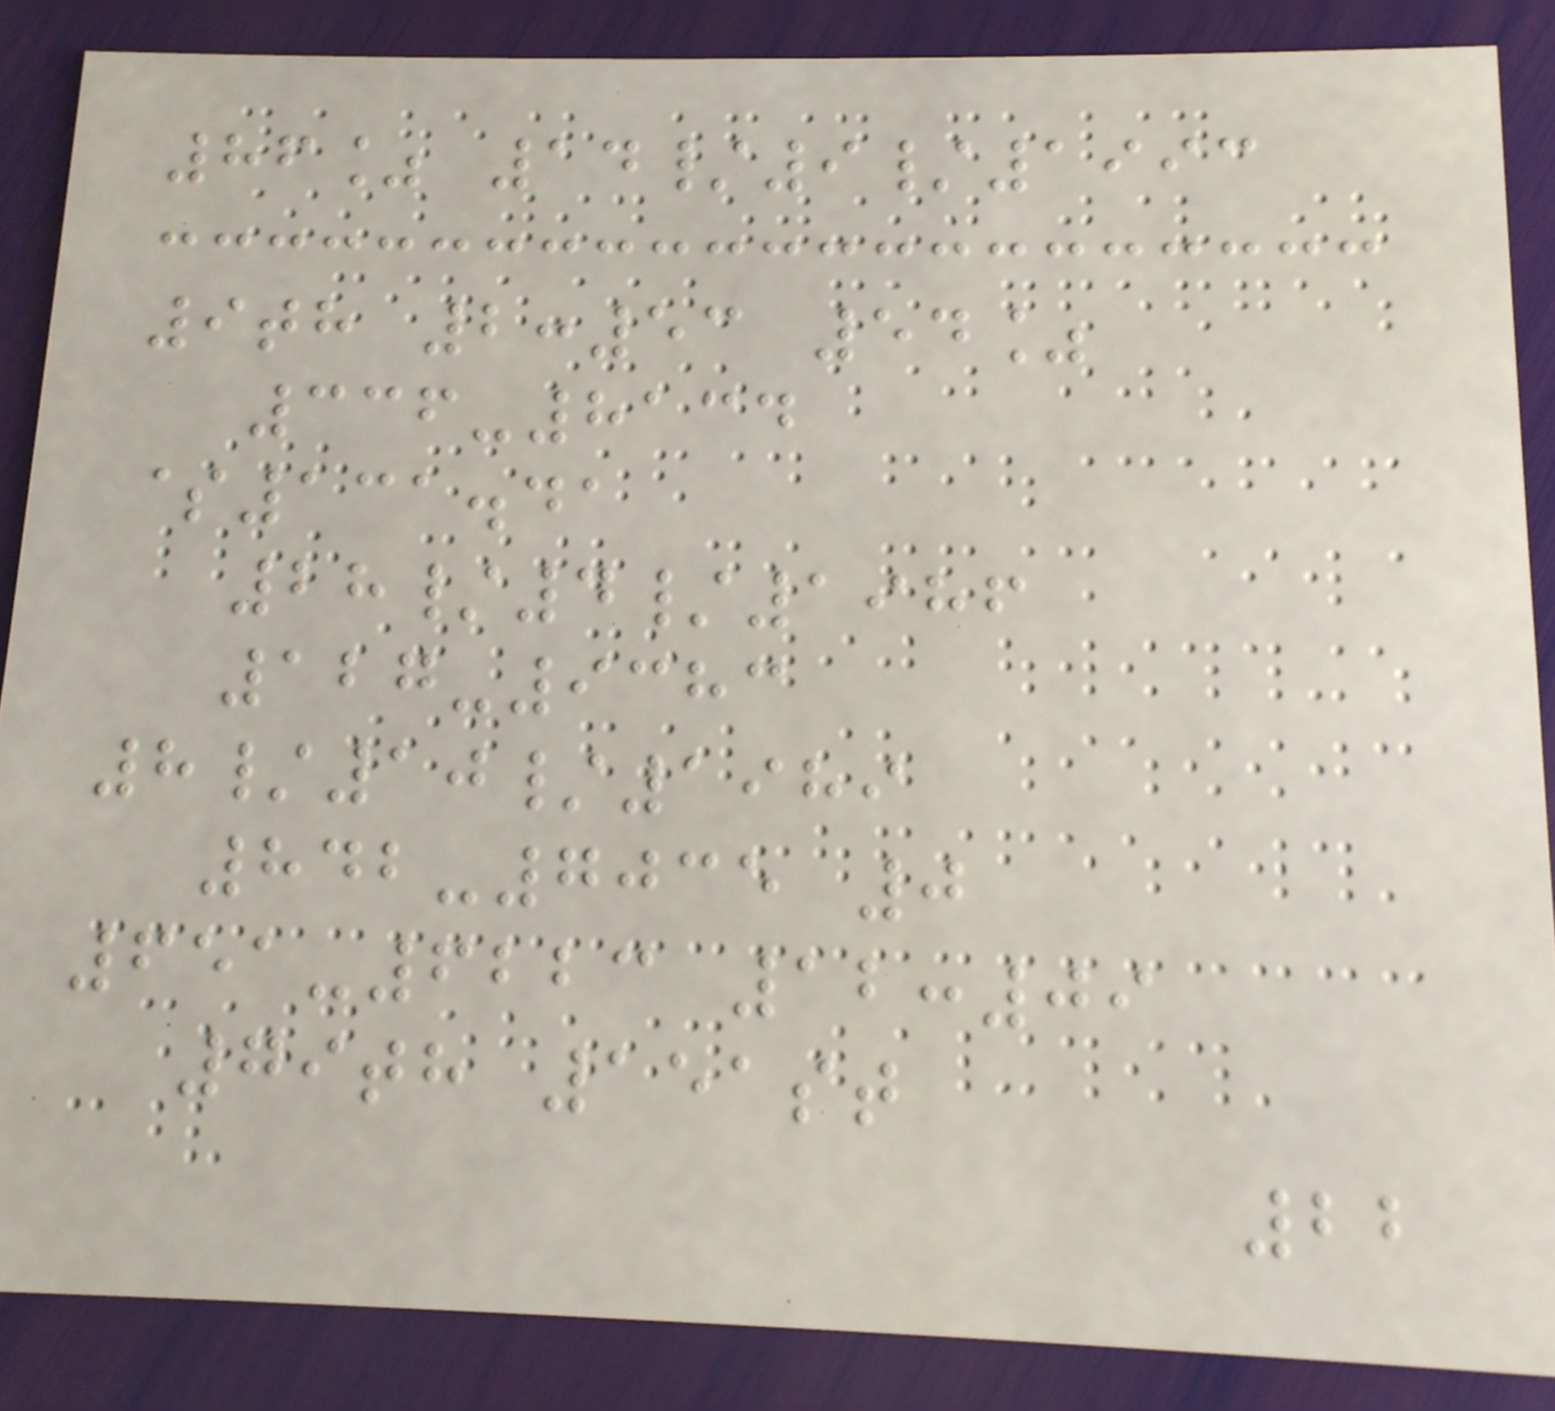86% 14/9/1993
9th 2:53 54%
336-8134
$131.41
28/4/1986
127-9383
8/10/1989
842-7035 0
651-6223 12:09
79th 151st
22
